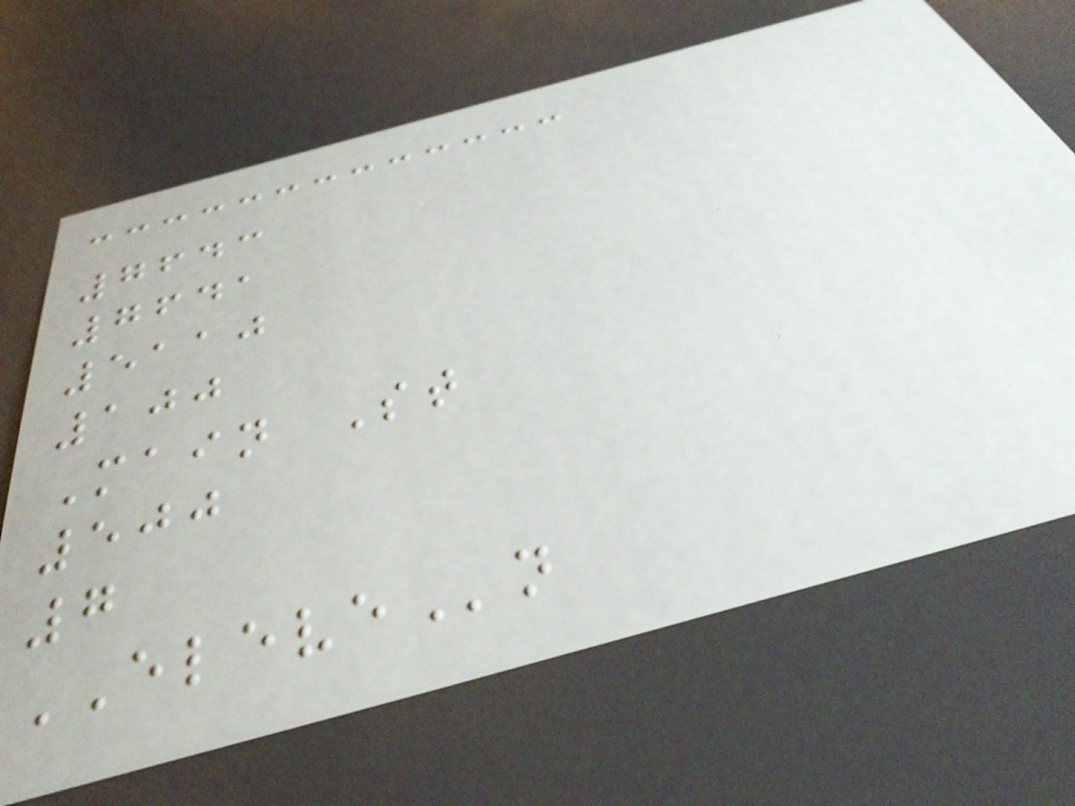7643
7641
5110
100
Main St
500
7
ELEVEn
